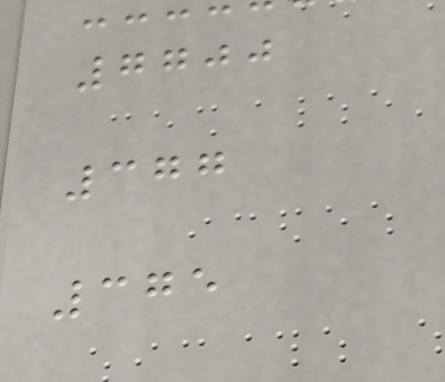7700
377
375
